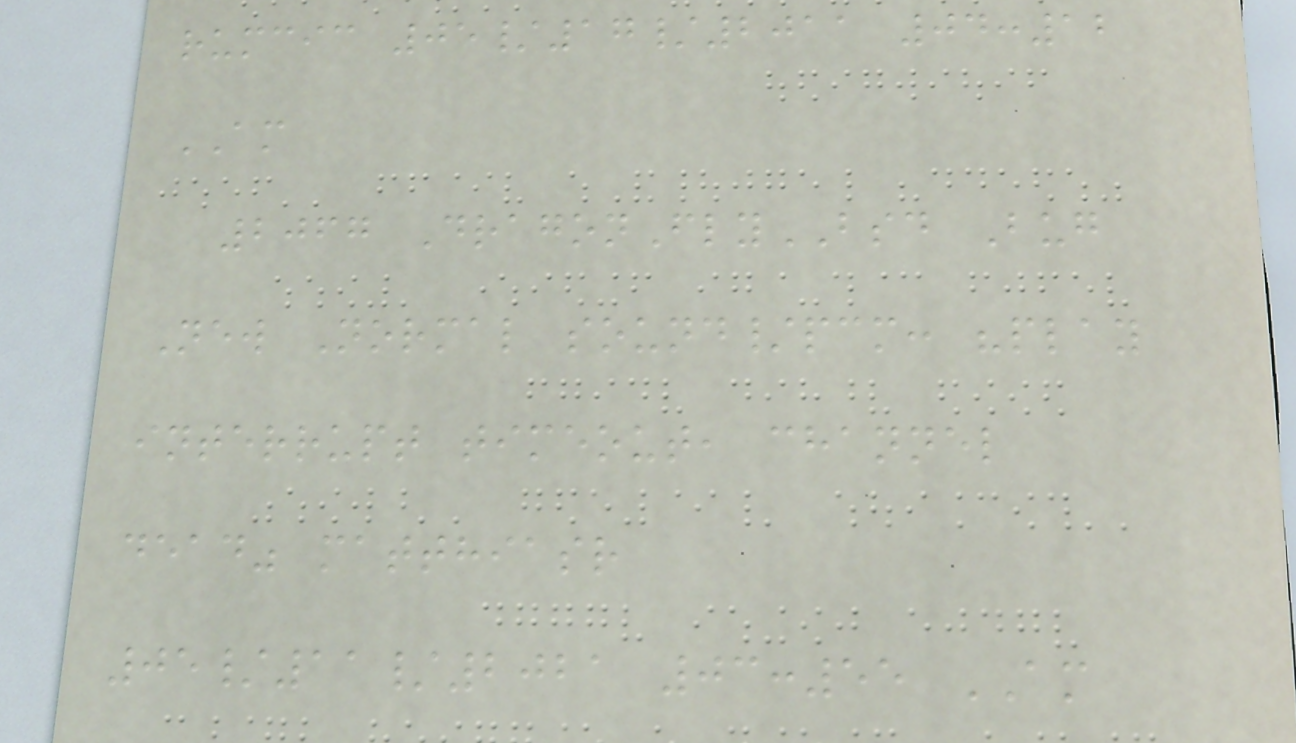rumcic 05/17/2011 04:12
AM
2067 DragonFlyBSD Bug
New Normal sound/pcm: "play
interrupt timeout, channel
dead" matthiasr
05/11/2021 03:55 AM
